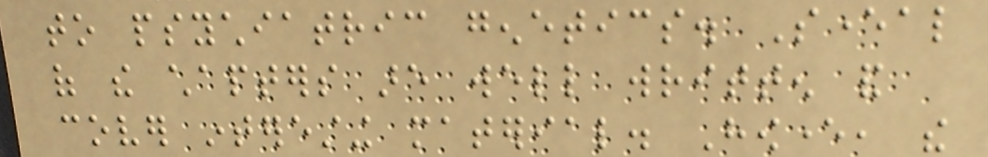to psychiatric genetics. Several
of the chapters are well written and
cover interesting material. However, the
